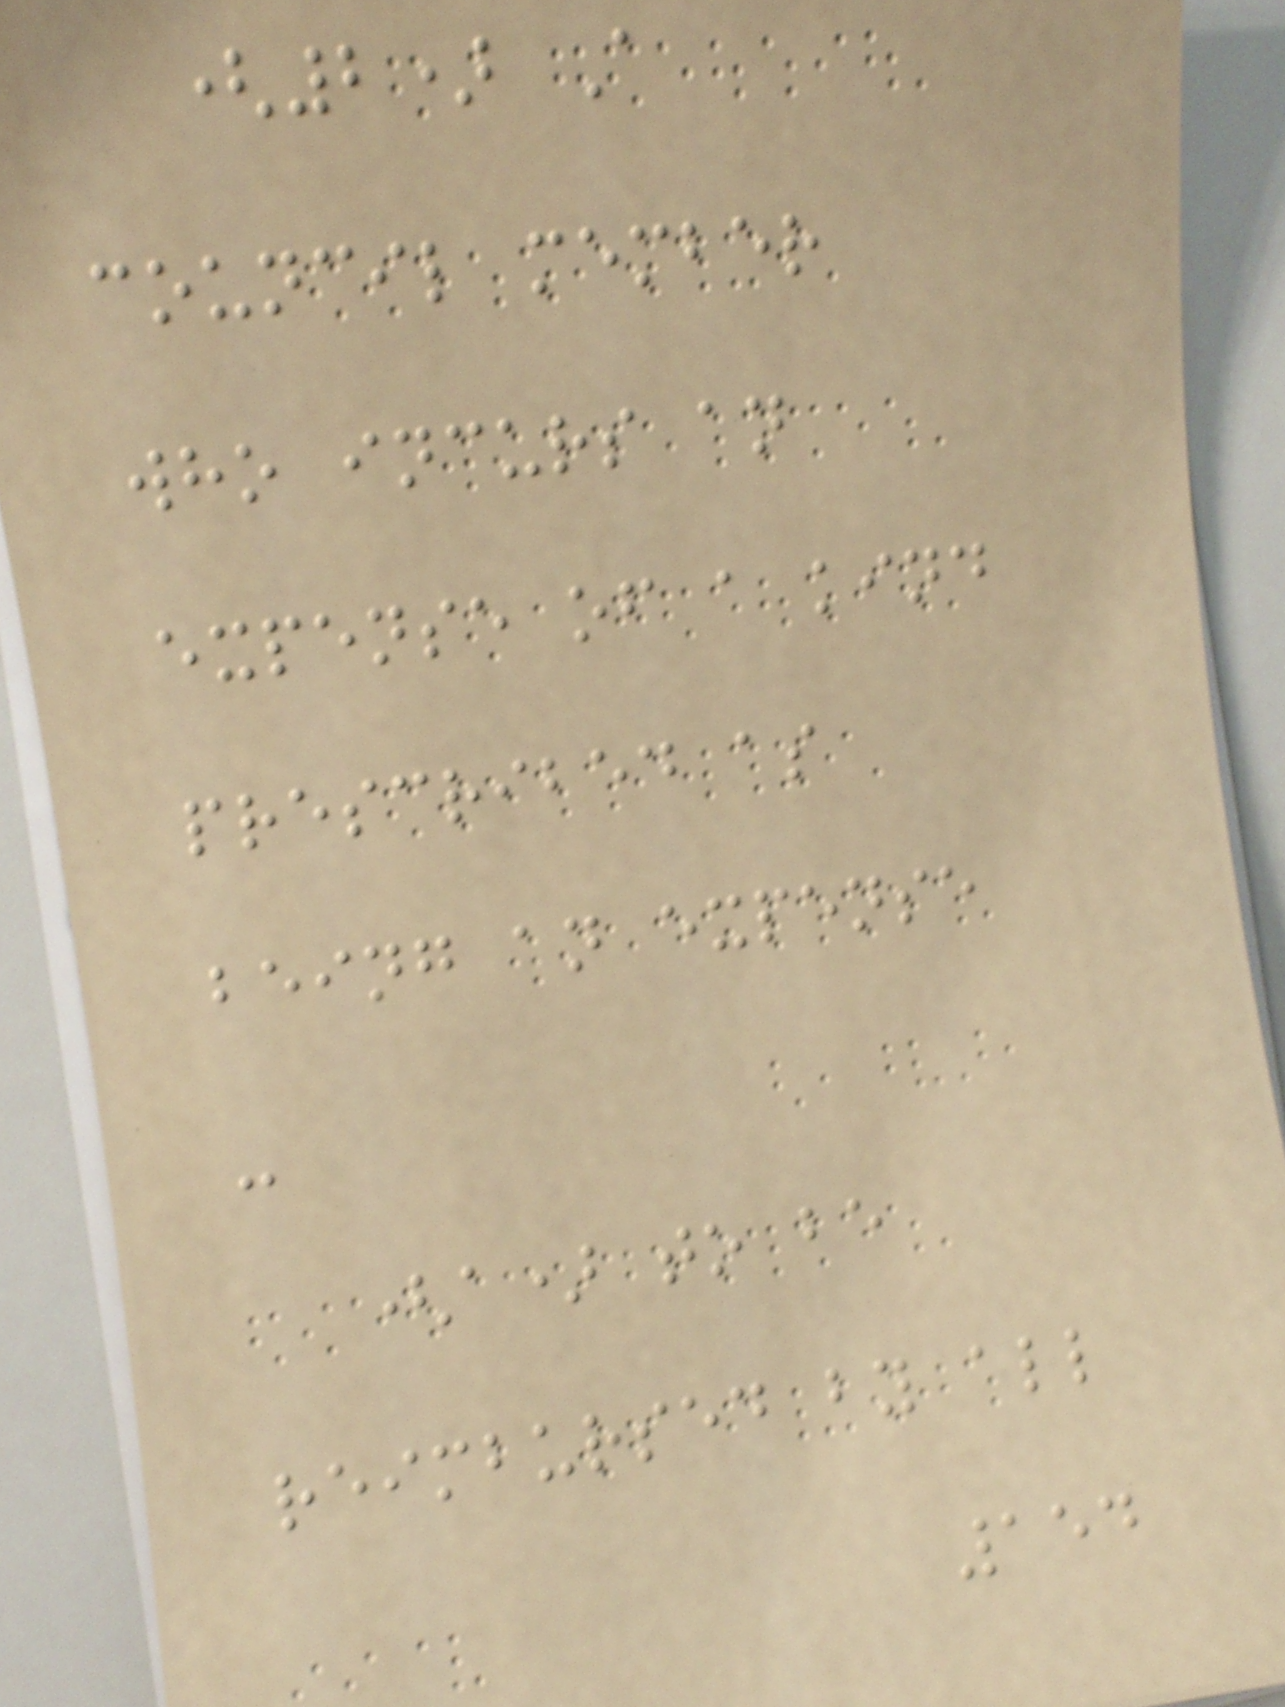(2) A
council member
who incurs an
expense of a kind
prescribed as
being an expense
-
(a) to be
reimbursed by all
154
